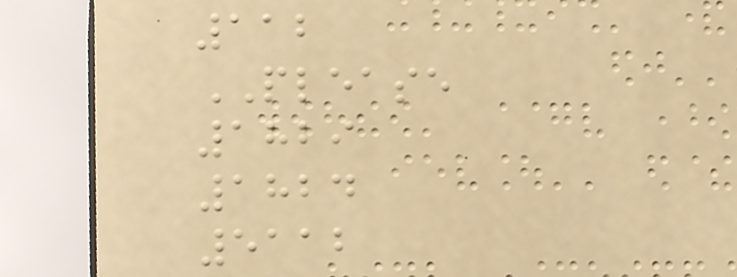112
PLEASE
1829
1824
5112
